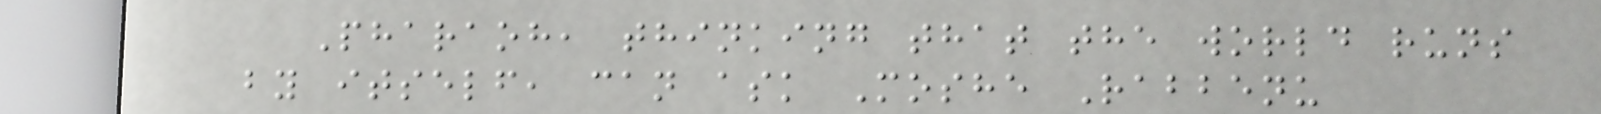Pharaoh, thinking that the world runs
by itself, can ask Moshe Rabbenu
